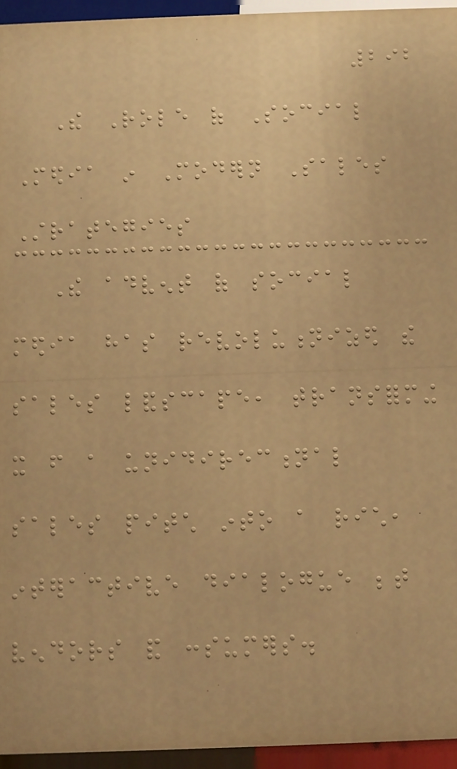292
The Role of Social
Media in Modern Sales
Strategies
The advent of social
media has revolutionized the
sales landscape, transforming
it from a unidirectional
sales pitch into a rich,
interactive dialogue between
vendors and consumers.
